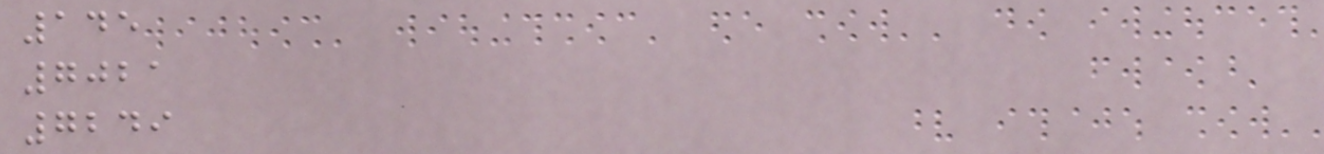145
7021
7249
